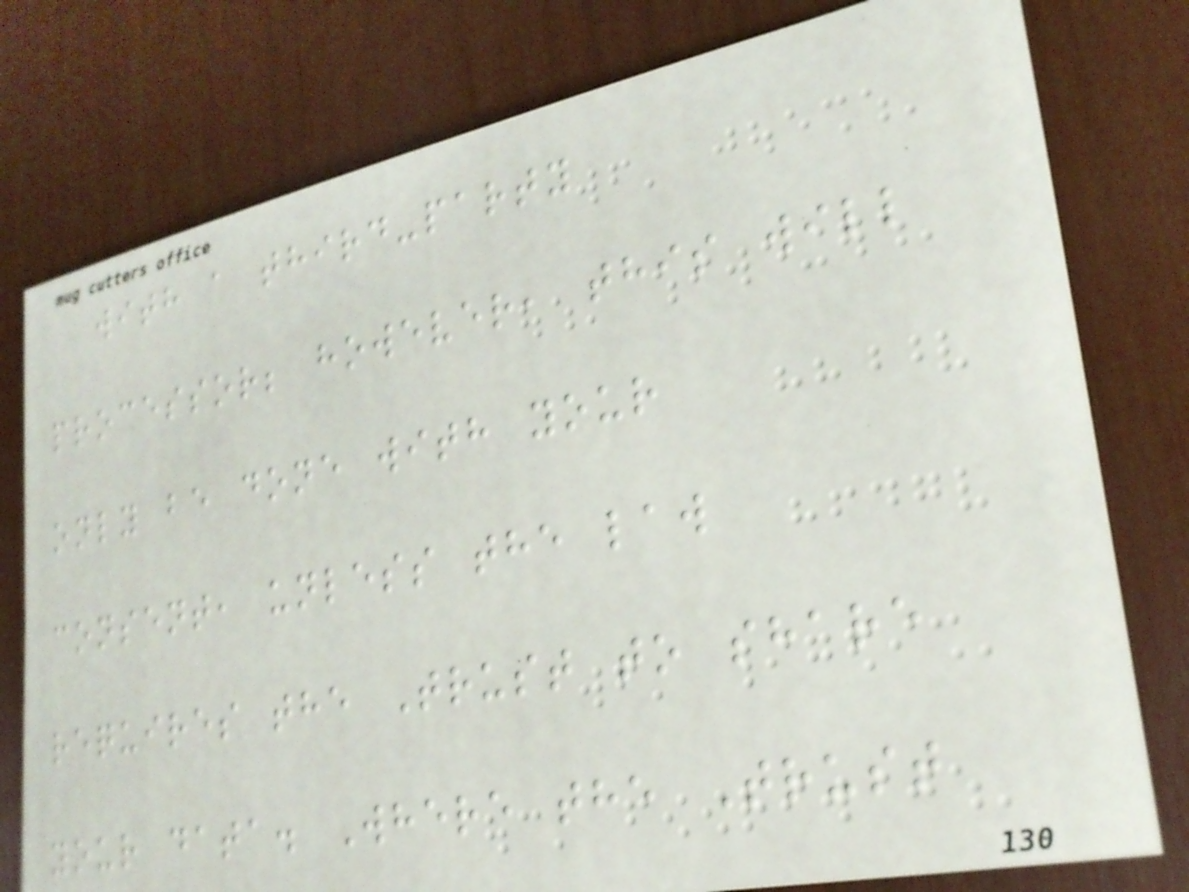with a third-party
processor; however, this will
only be done with your
consent, unless the law
requires the Trust to share
your data. Where the Trust
